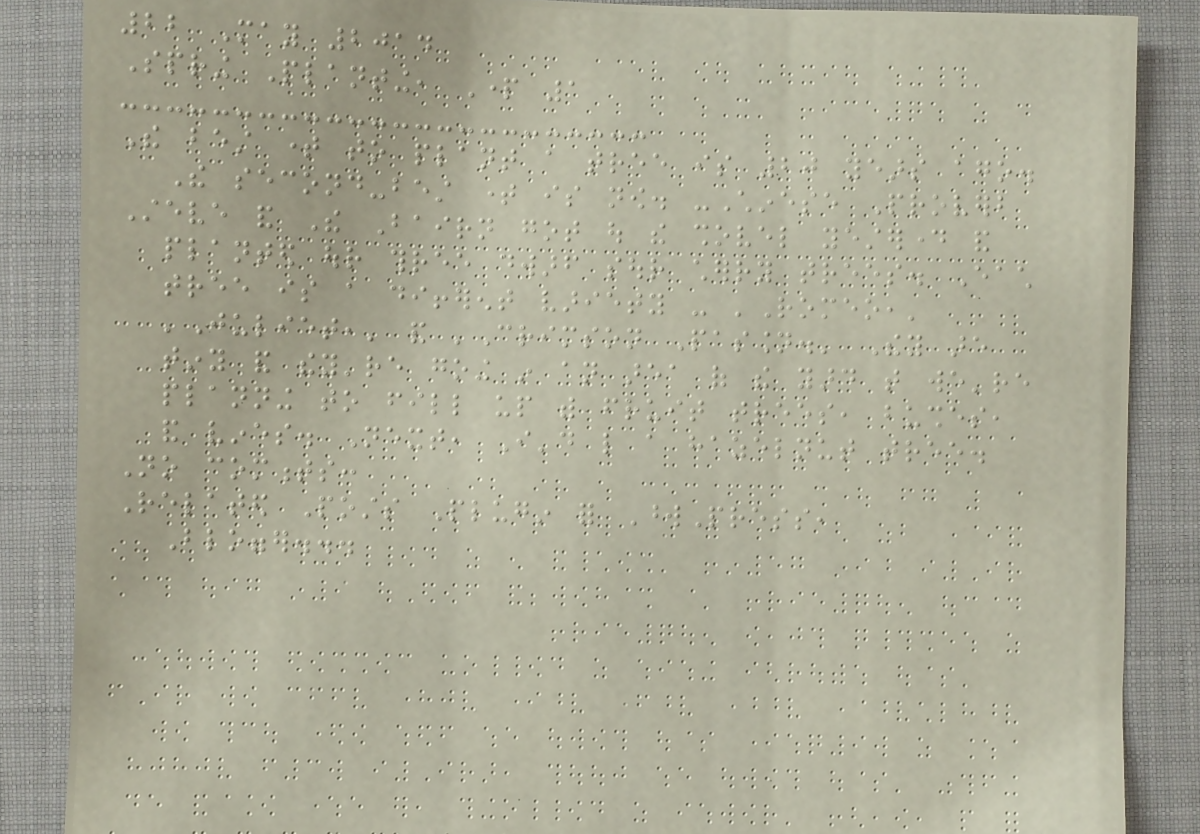22 May 2014
Spring Planting, Part 1
The best time to plant a tree is 20 years ago.
The second-best time is now. -Chinese Proverb
Steve and The Bairn got out the shovel yesterday and
planted our three dwarf sour cherry trees. Each
tree is a different variety - 'Romeo,'
'Juliet,' and 'Crimson Passion.' They are
tiny and they're going in an area of the yard that we're
planning to fill up with fruit trees, bushes,
and vines. Next, I'd like a hazelnut tree.
No comments:
Related Posts Plugin for WordPress,
Blogger...
